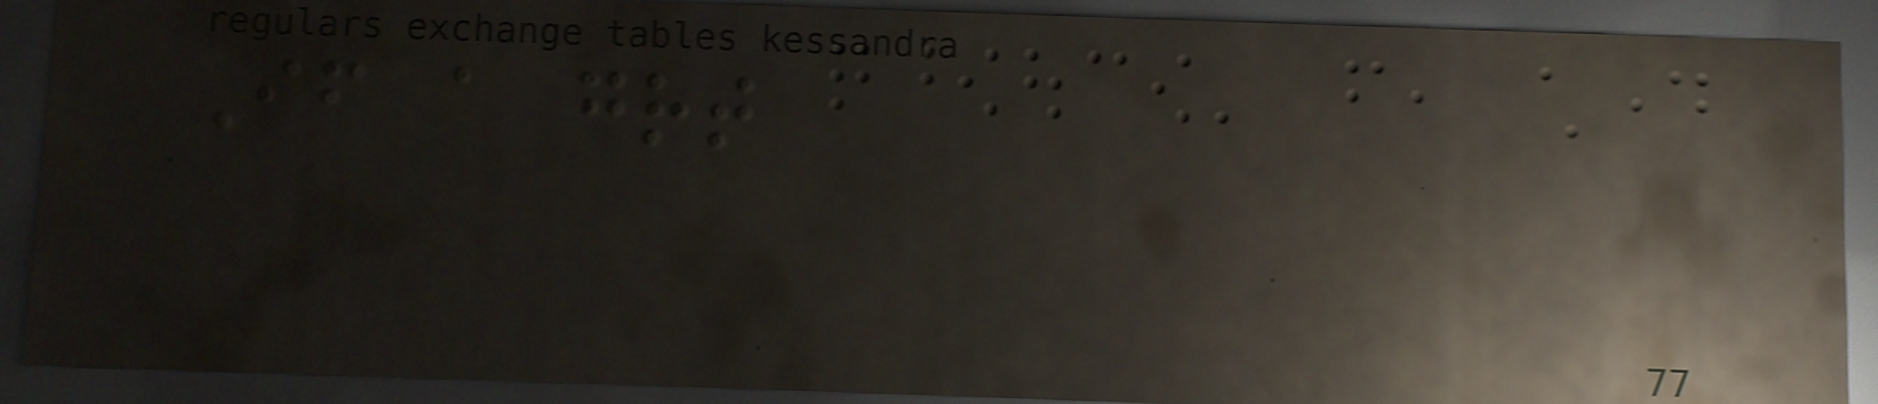If a great
